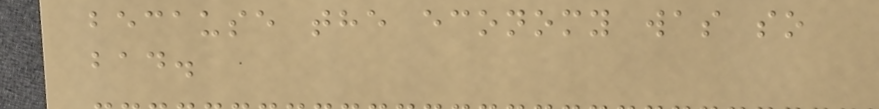because the economy was so
bad.
